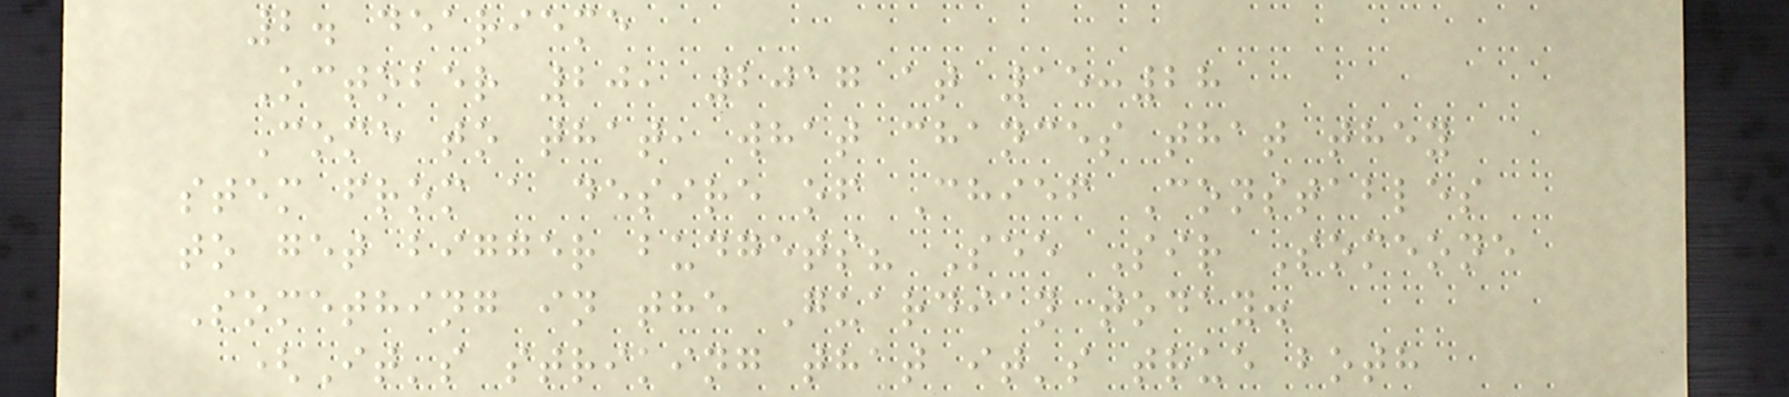2. dearieme
October 20, 2017 at 15:28
Come to that, what chances that they
stem from a desire of Chief Constables
to get bigger budgets? See Sir Someone
Something in the Guardian today.
(It's striking that it's true both
